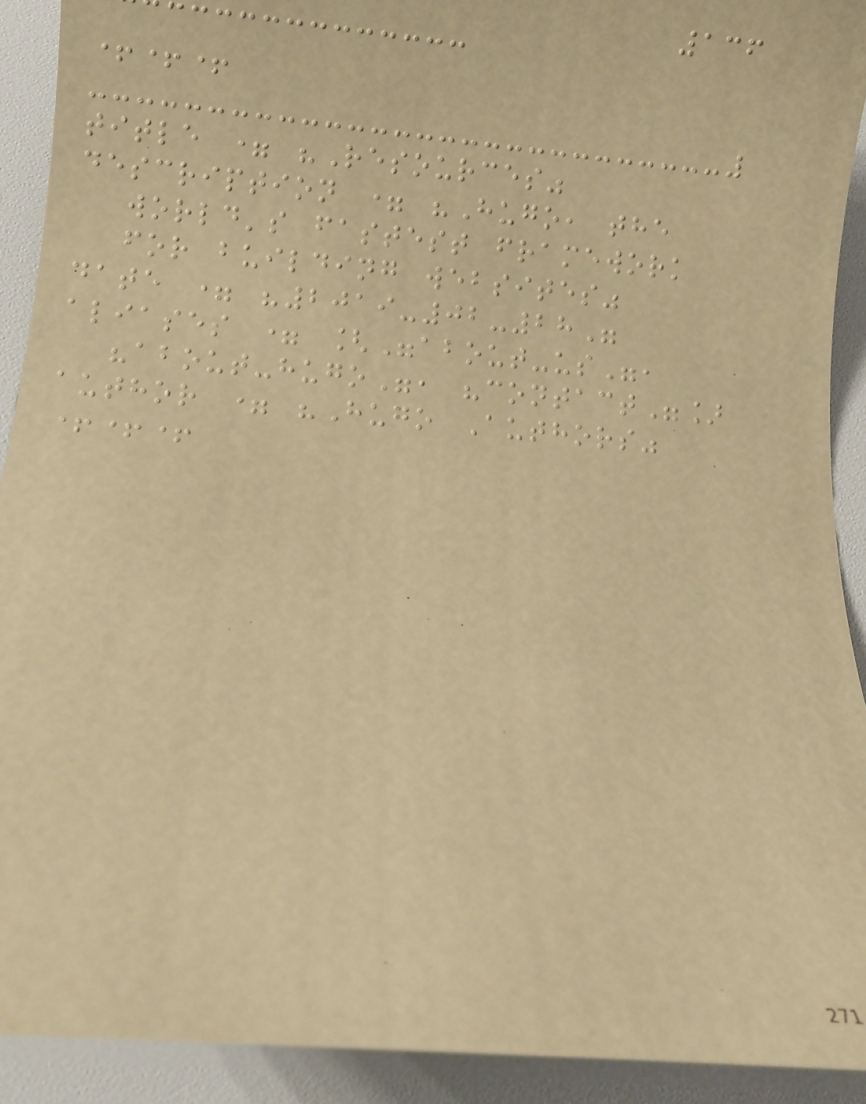136
+++
title = "Resources"
description = "Hugo, the
world's fastest framework
for building websites"
date = "2019-02-28"
aliases = ["about-us",
"about-hugo", "contact"]
author = "Hugo Authors"
+++
